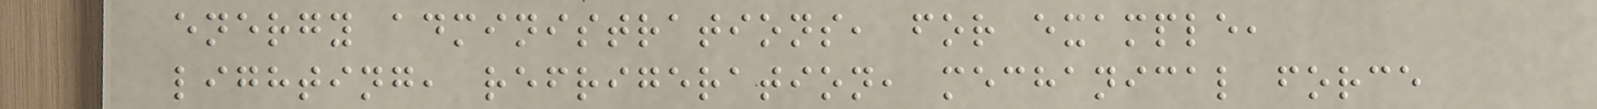energy administrations, for example,
lighting, refrigeration, mechanical force
